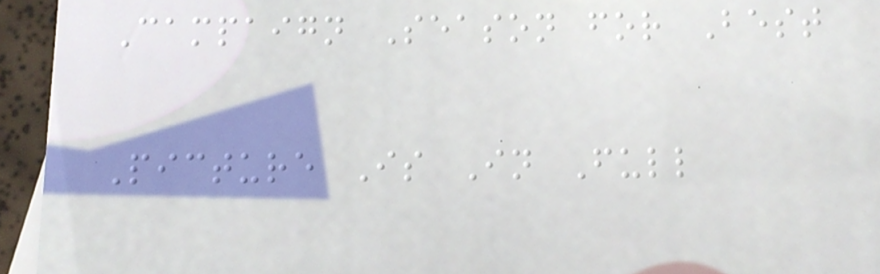Campaign Season for Best
Picture Is In Full
